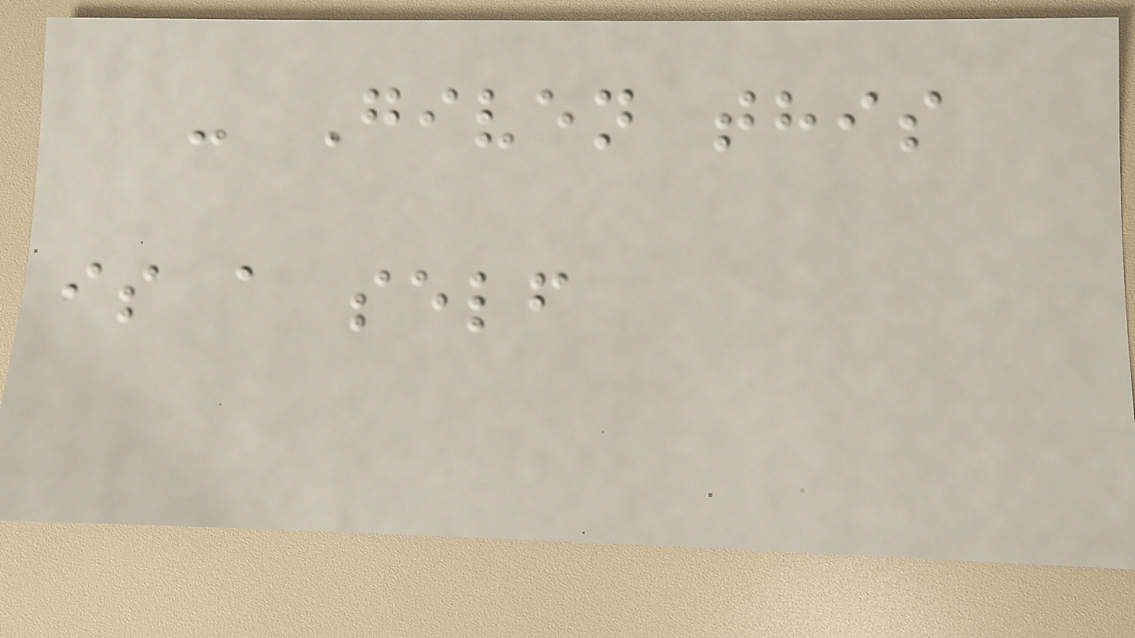- Given this
is a self
